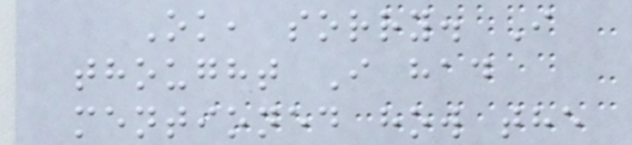Ok, sorry. I
thought I had
mentioned how the
